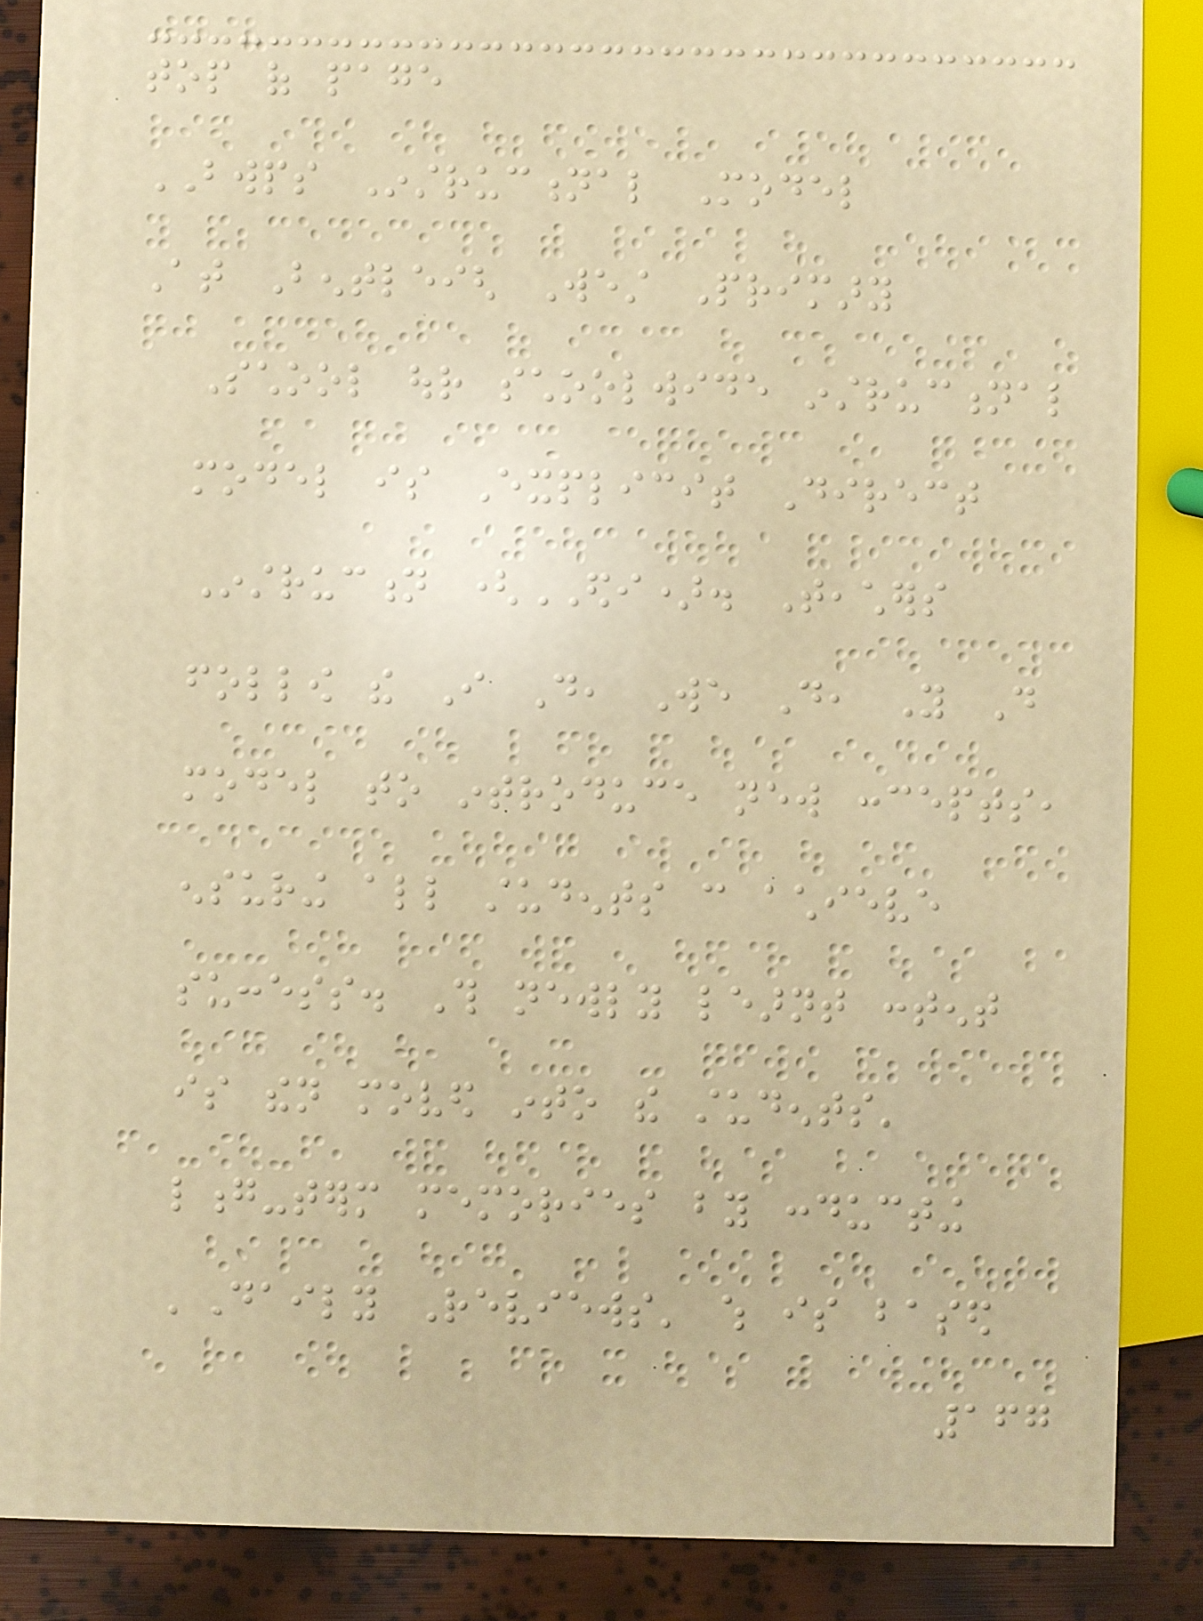top of page
BWPS Instructional Model
At Bentleigh West Primary
School our schoolwide instructional
model is Explicit Direct
Instruction (EDI). Teachers
follow the I Do, We Do, You Do
model to introduce new concepts,
ensuring all students can achieve
success. This newly learnt content
is then moved into the students'
long-term memories by conducting
'Daily Reviews' which is based
167
